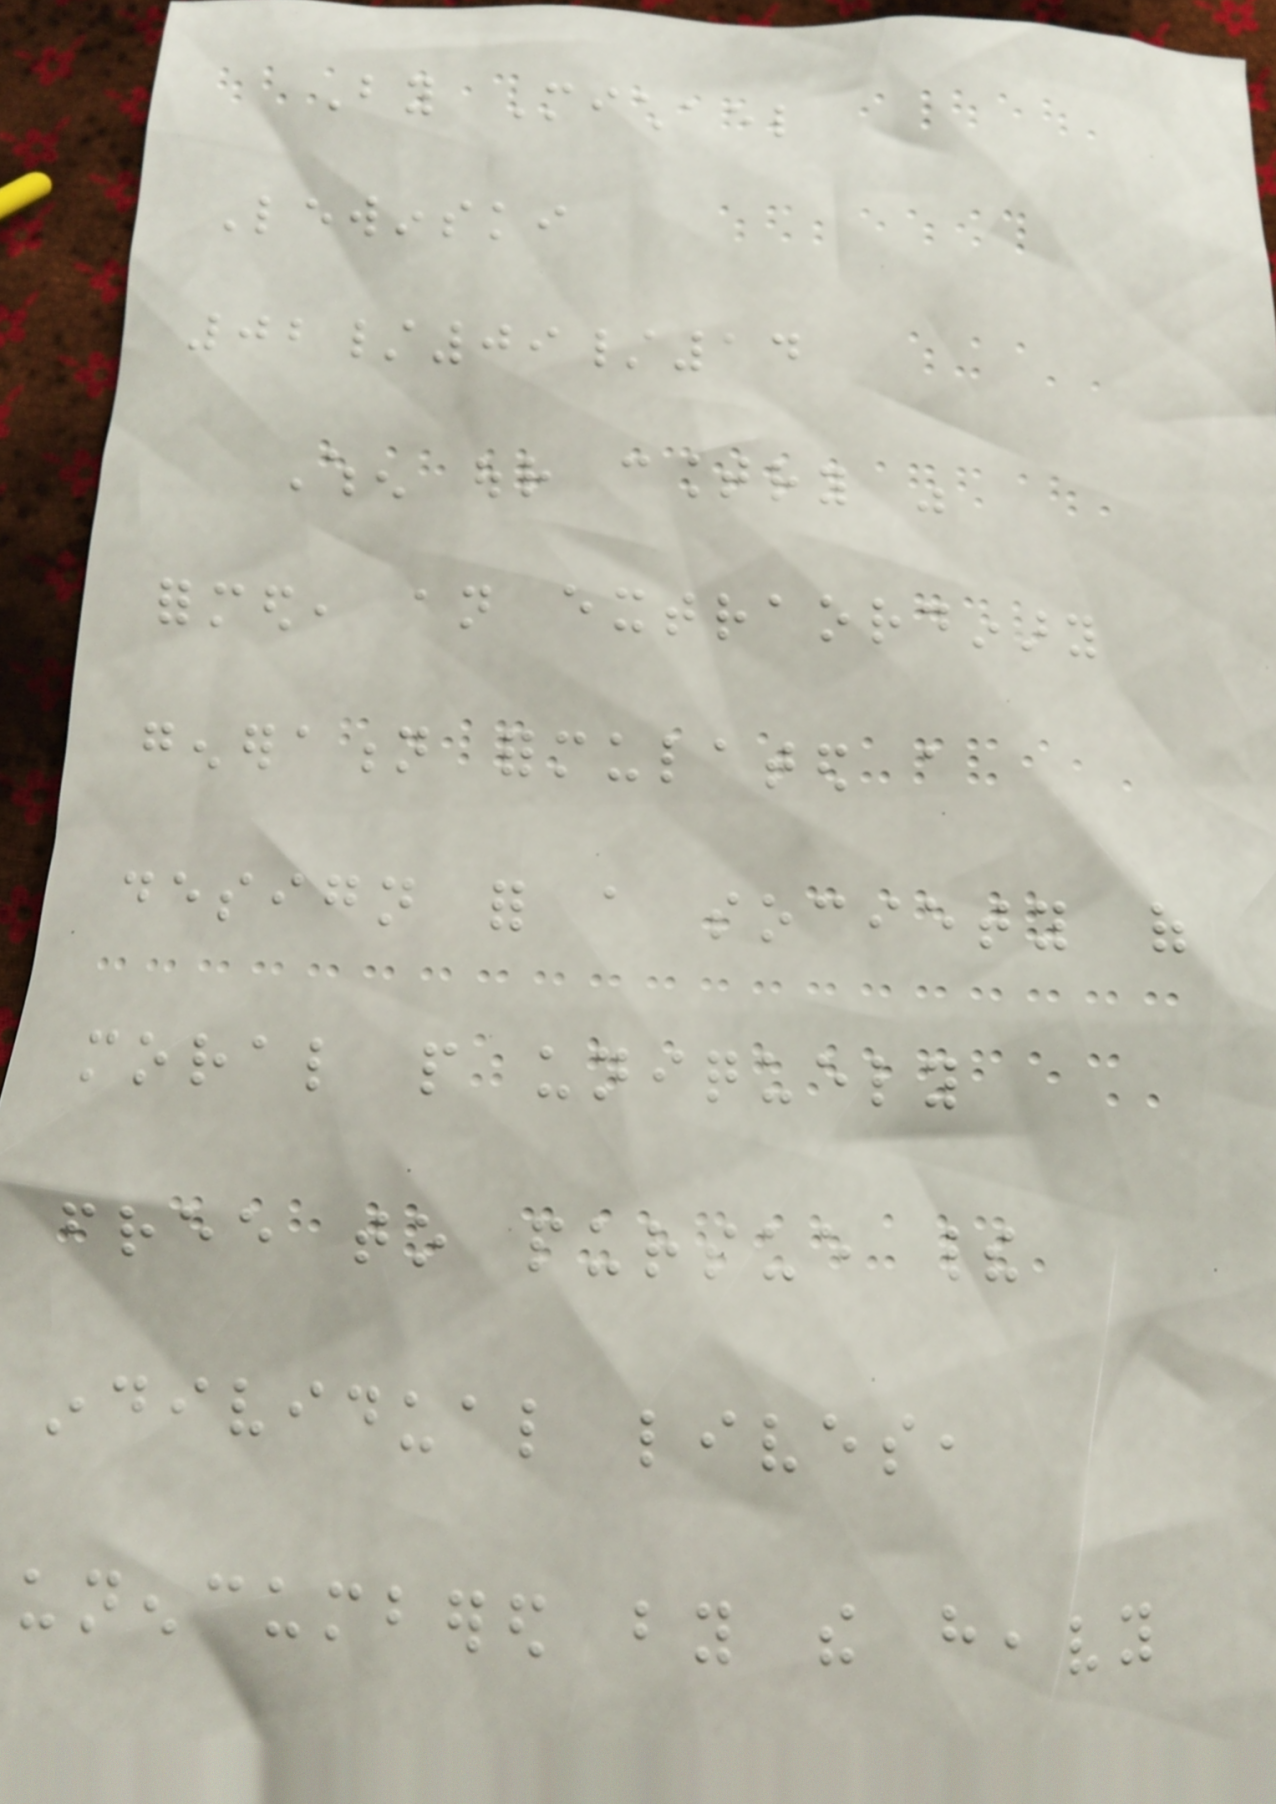By Michael
Lewinski
02/09/14
When our country was
formed, an extraordinary
generation formulated a
design for a society of
moral people uniquely
free to pursue their
individual lives,
unencumbered by the heavy
